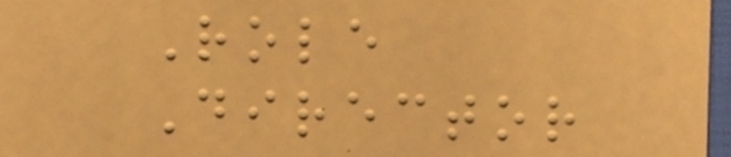Role
Director
